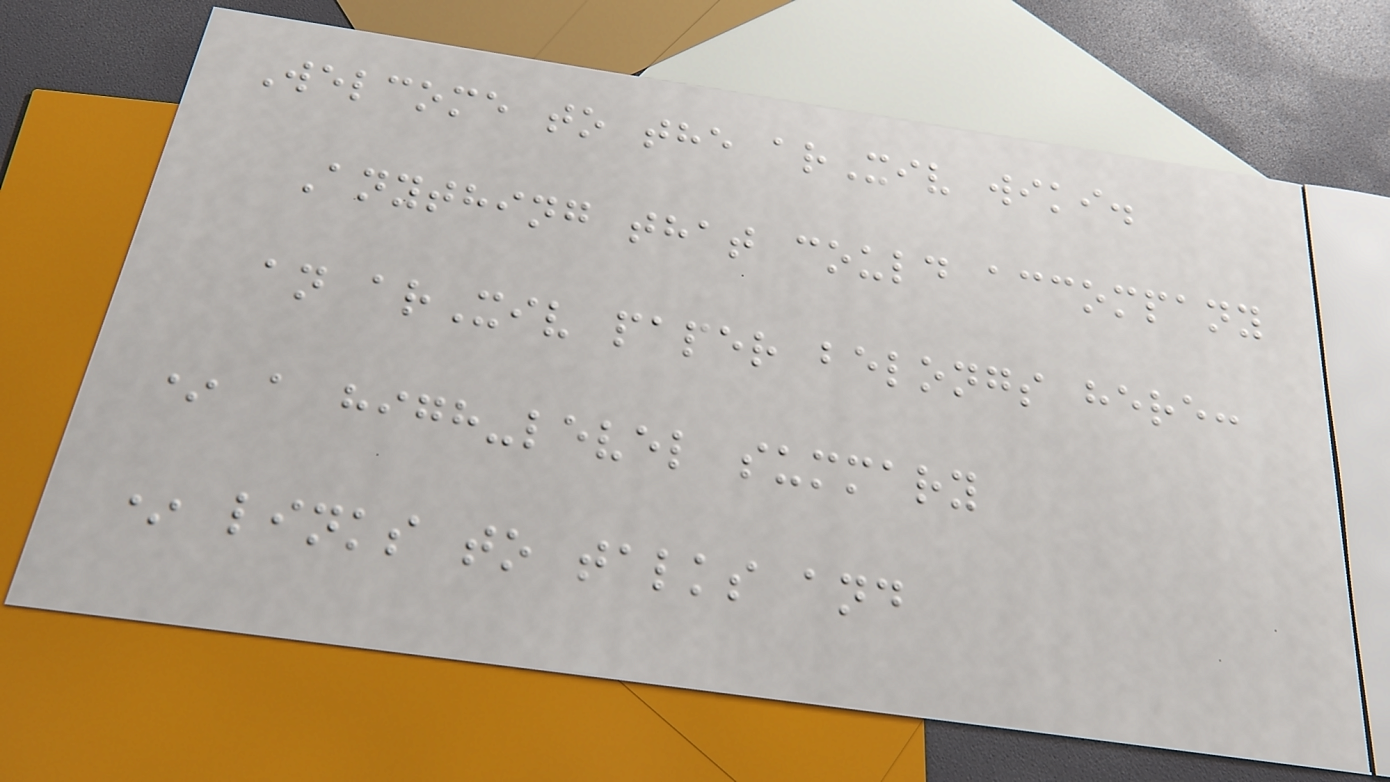Welcome to the arXiv wiki.
Anything that could accompany
an arXiv paper belongs here:
* a high-level summary
* links to talks and
